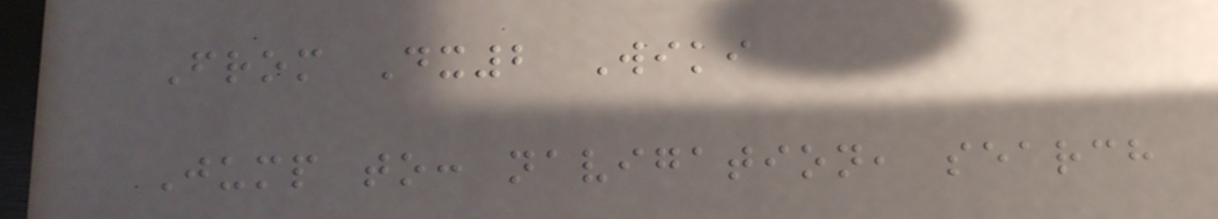From Dx2 Wiki
Jump to: navigation, search
